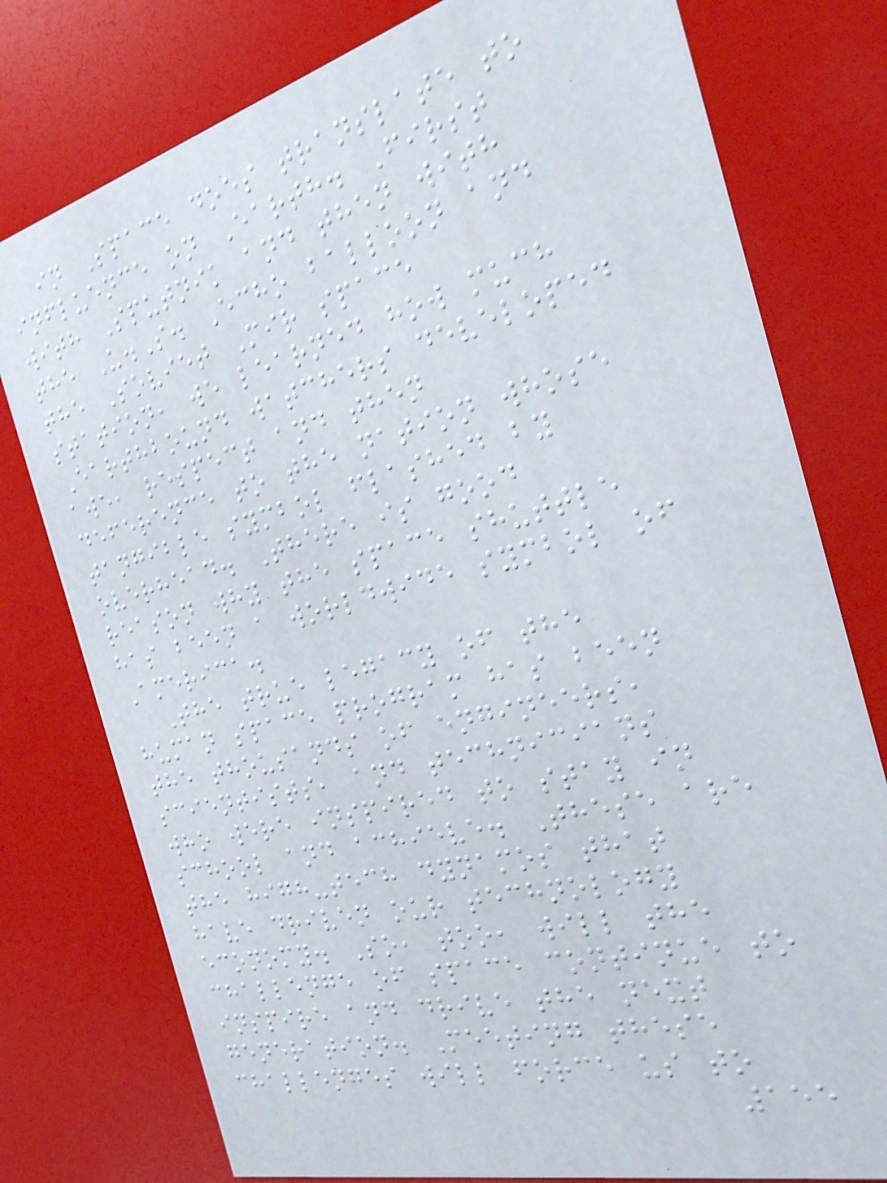in Space does translate to
influence on Earth. First
with Sputnik and then with
the U.S. Echo balloon and
the Soviet Mir space
station, we learned how much
Earthbound watchers developed
awe, respect and then
deference to the nation whose
tangible symbol flashed by
overhead. There is good
reason why the space shuttle
has been a worldwide symbol of
America.
The true legacy of the
human space program has been
the thousands of engineers,
scientists, and technicians
who were inspired to stay in
school and achieve. These are
the high-tech dynamos that
have driven our technology
economy. So, too, will the
challenge of space continue to
inspire and drive the next
generation. Meeting these
challenges will force us to
155
